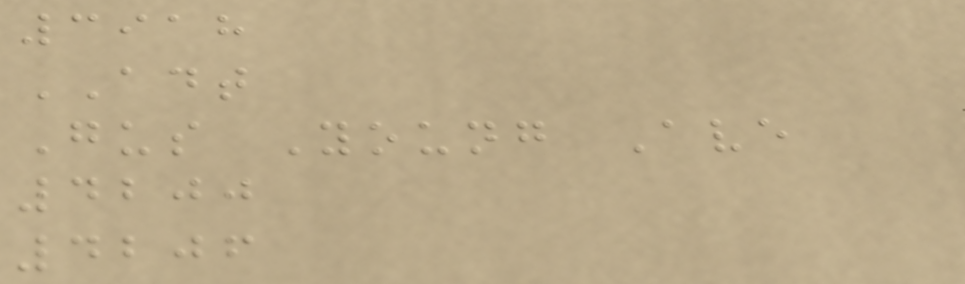3918
ADT
Gus Young Ave
4200
4206
